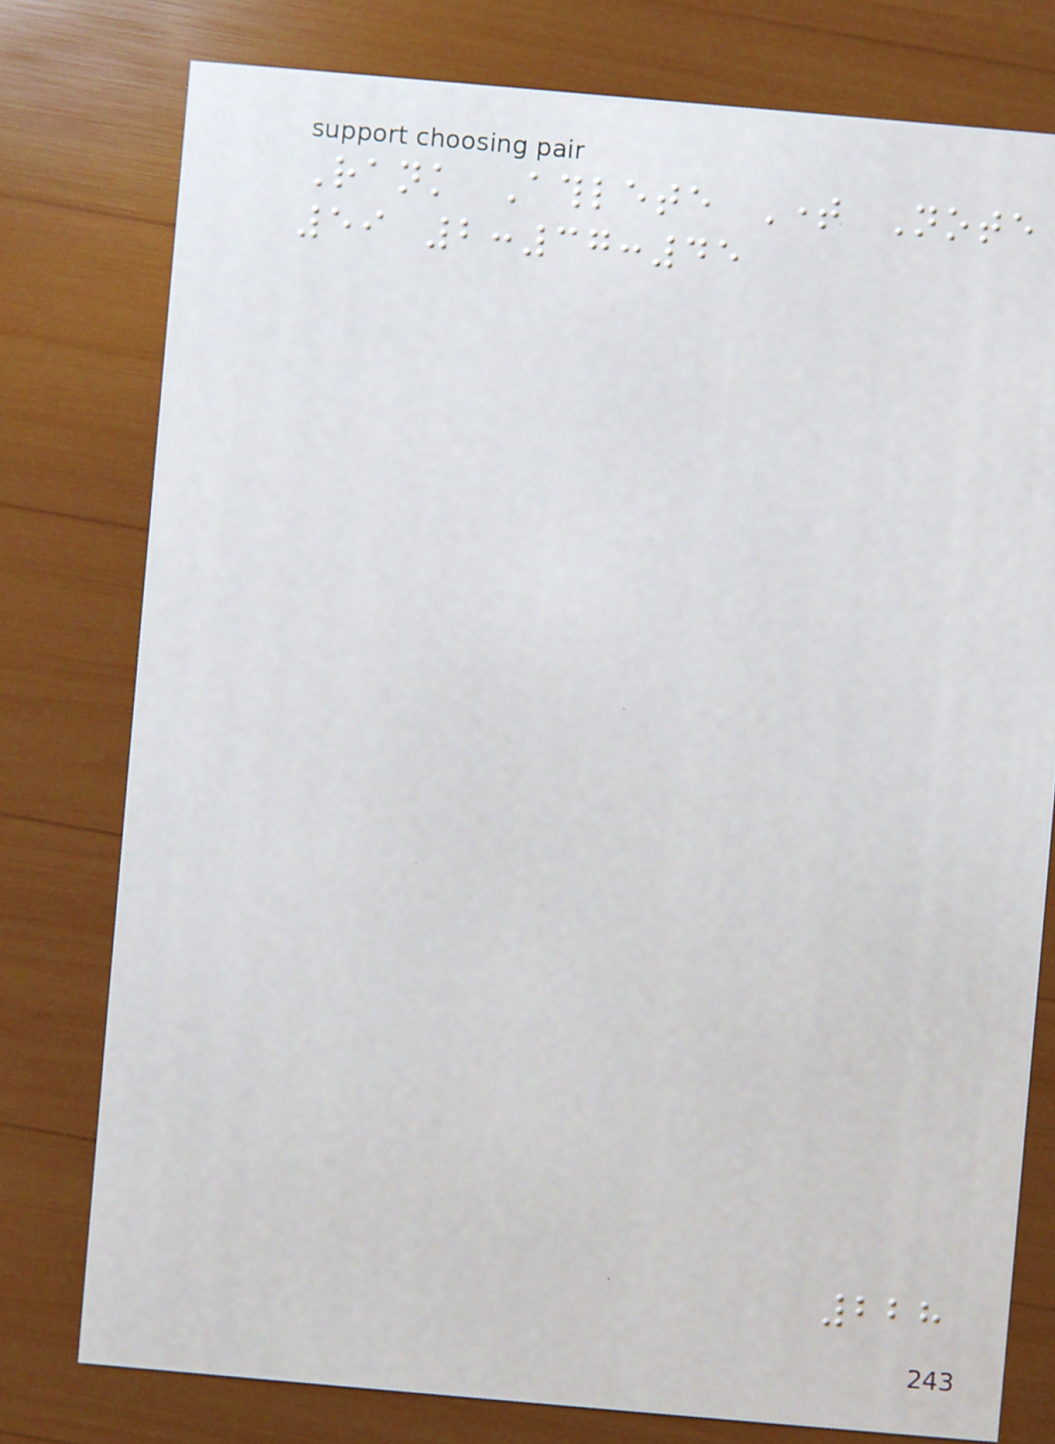Rank Athlete Time Note
59 2:37:45
228
